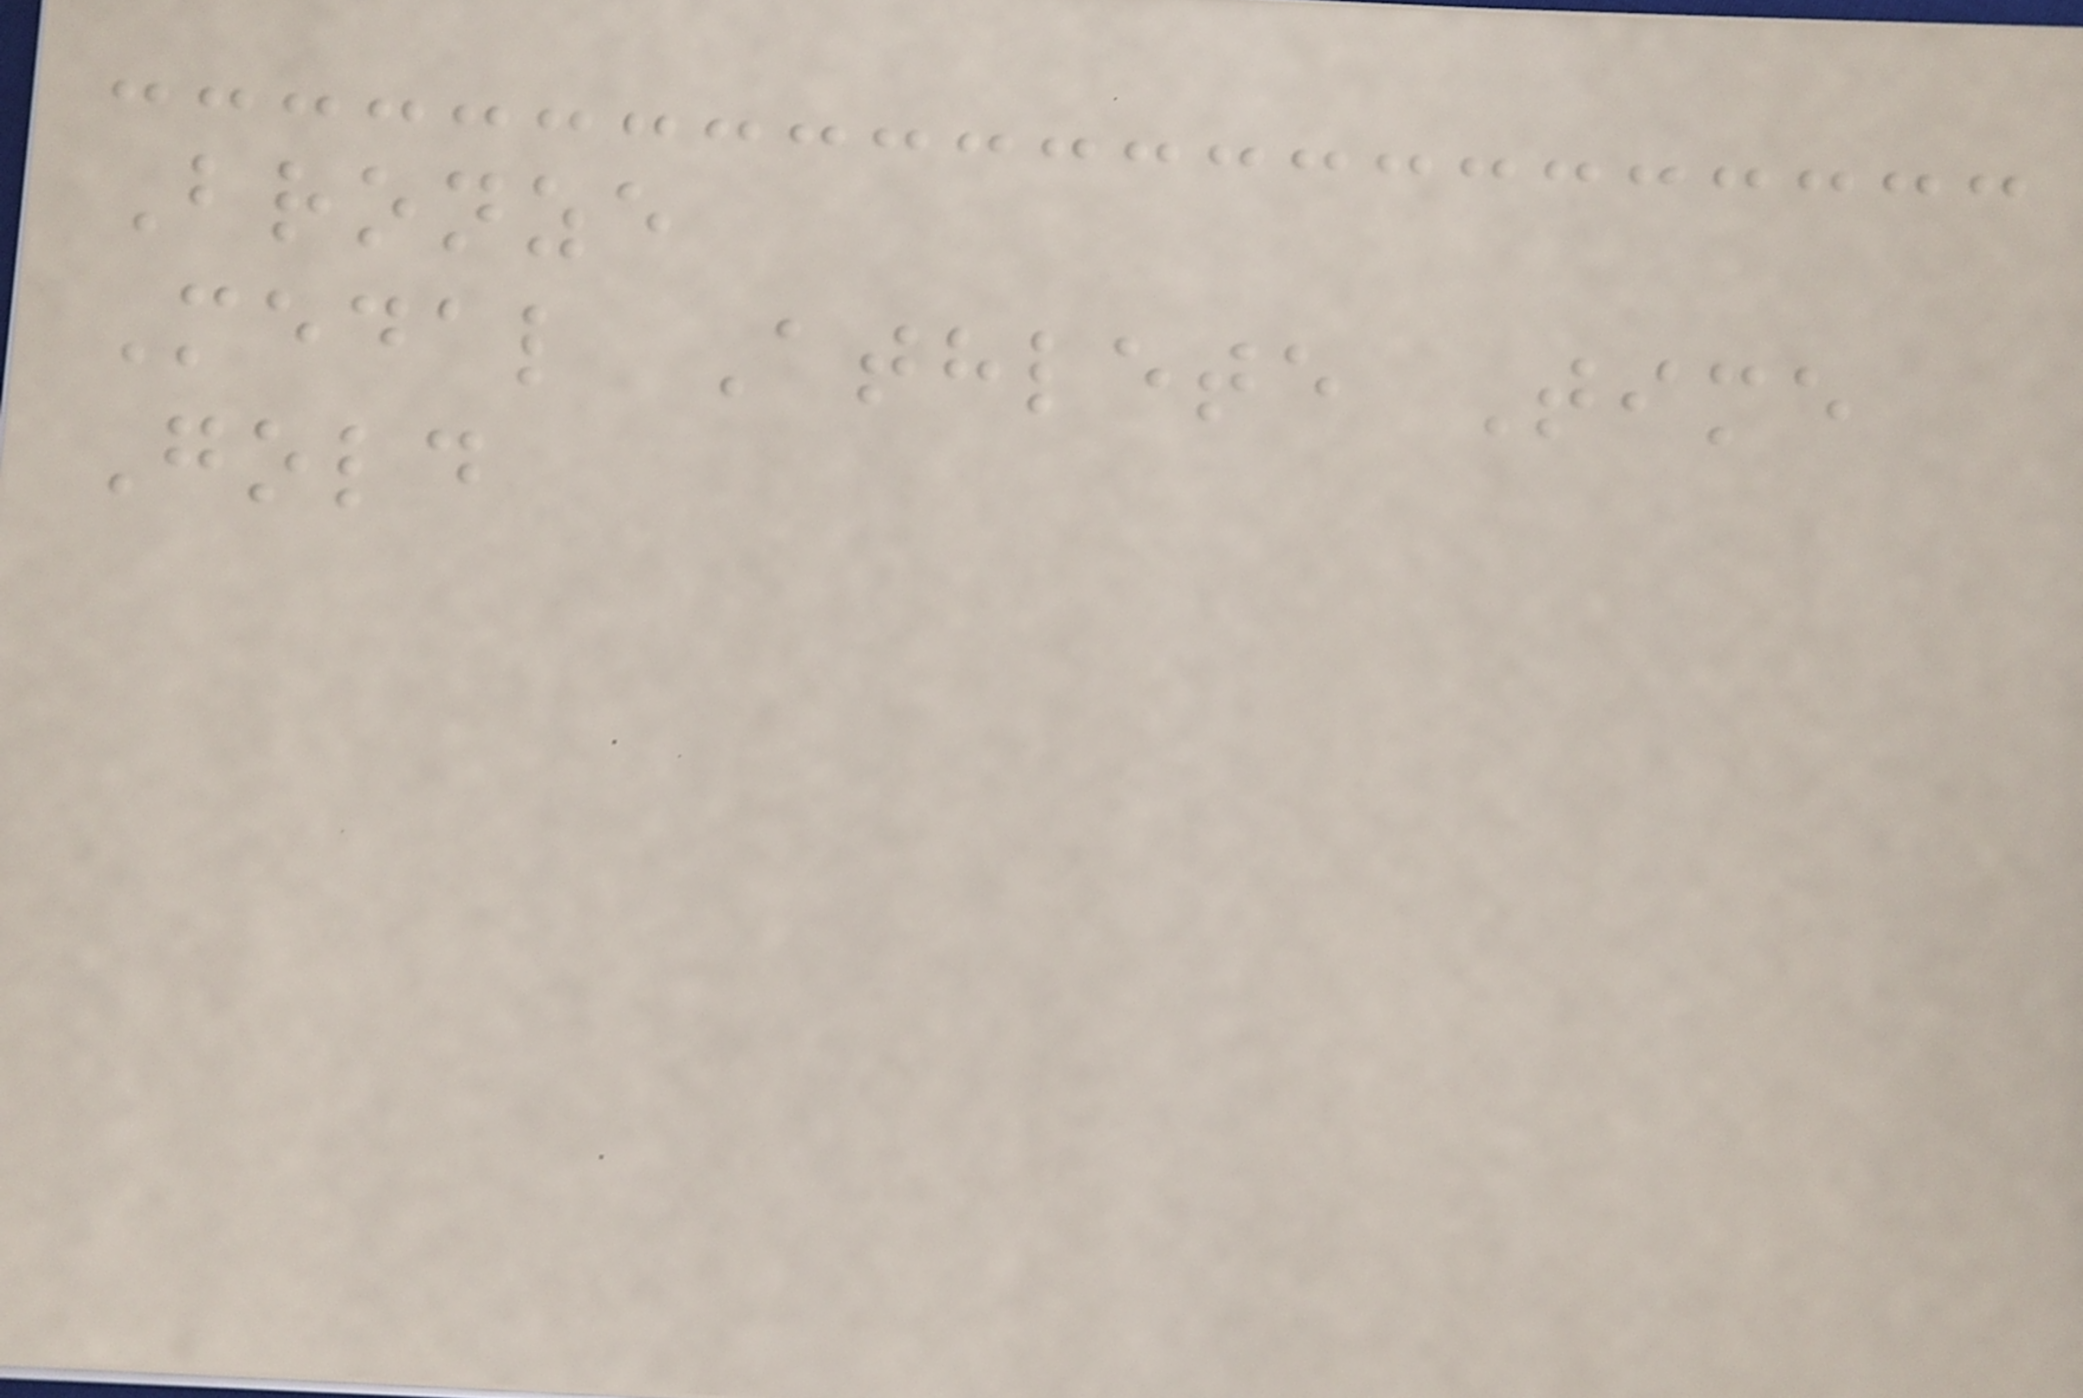Bronze
Medal Athlete Time
Gold
